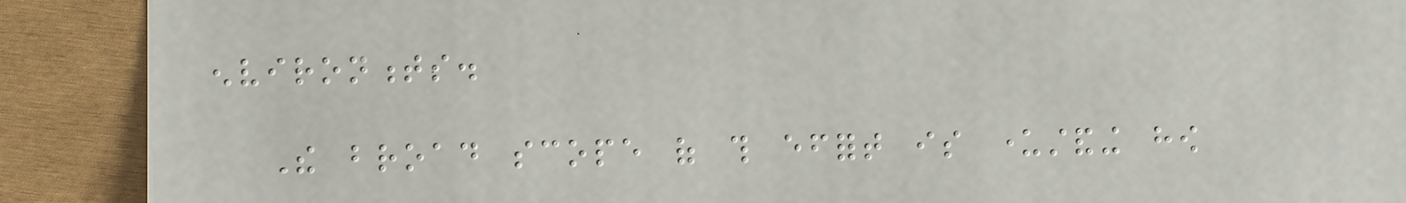environments.
The broad scope of this effort is understanding how
